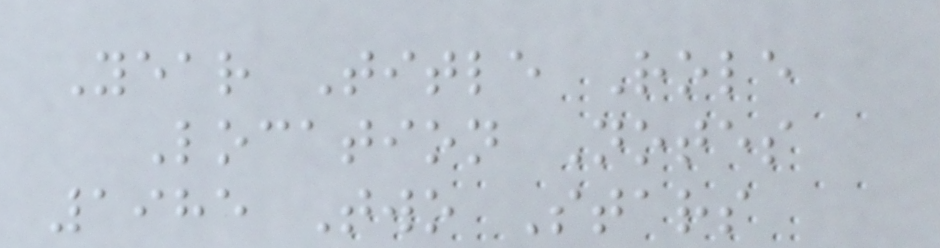Year Title Role
Location Notes
1985 Two Stars
